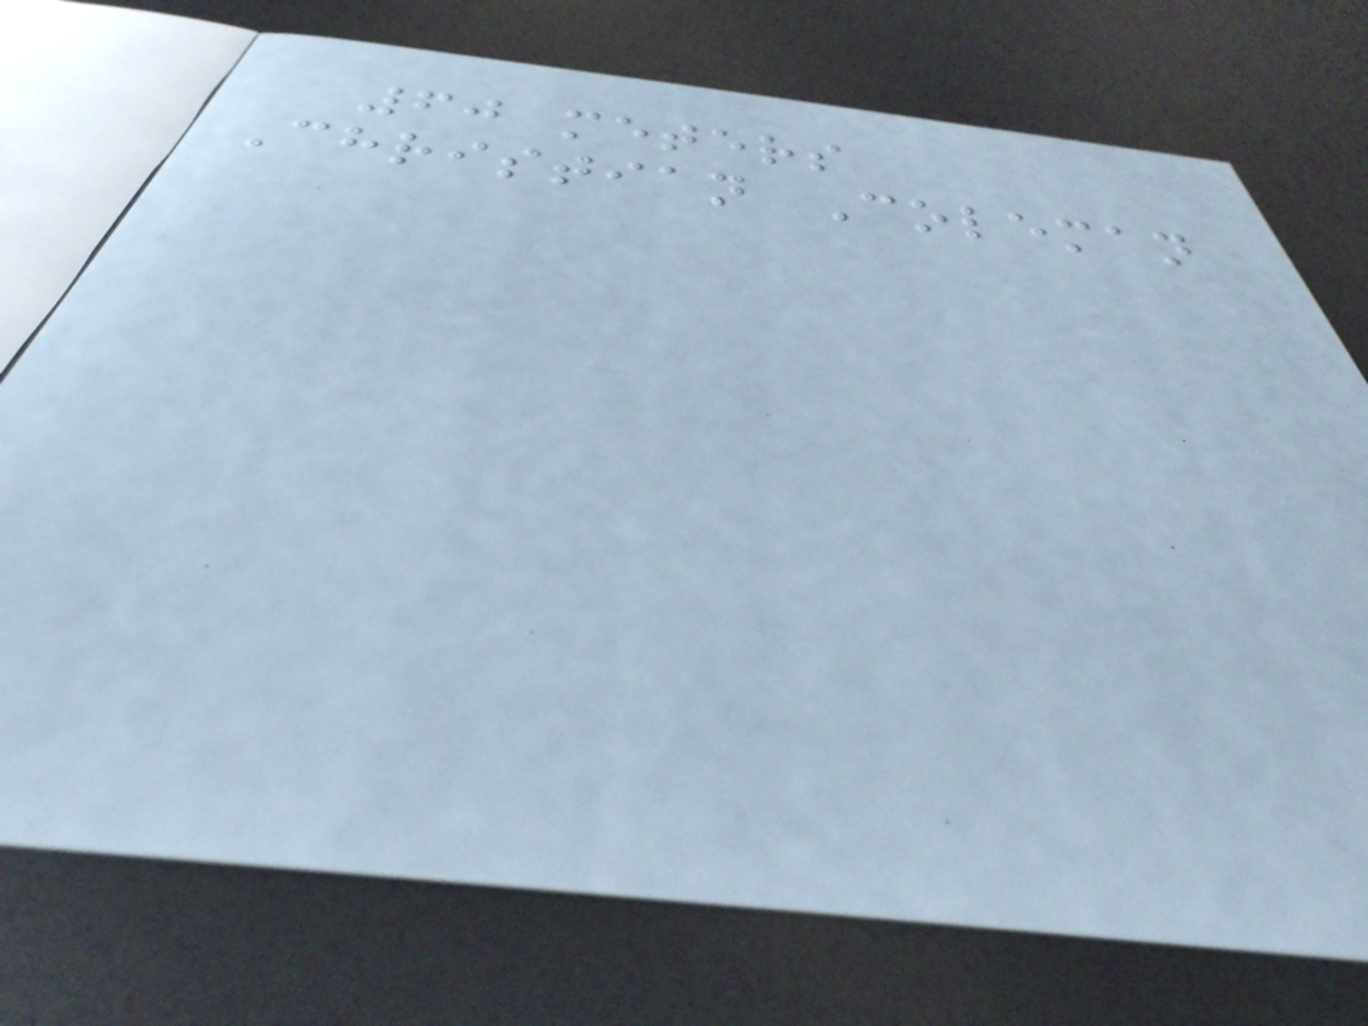60 meters
Christian Coleman
